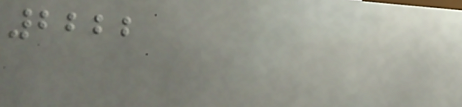2222
